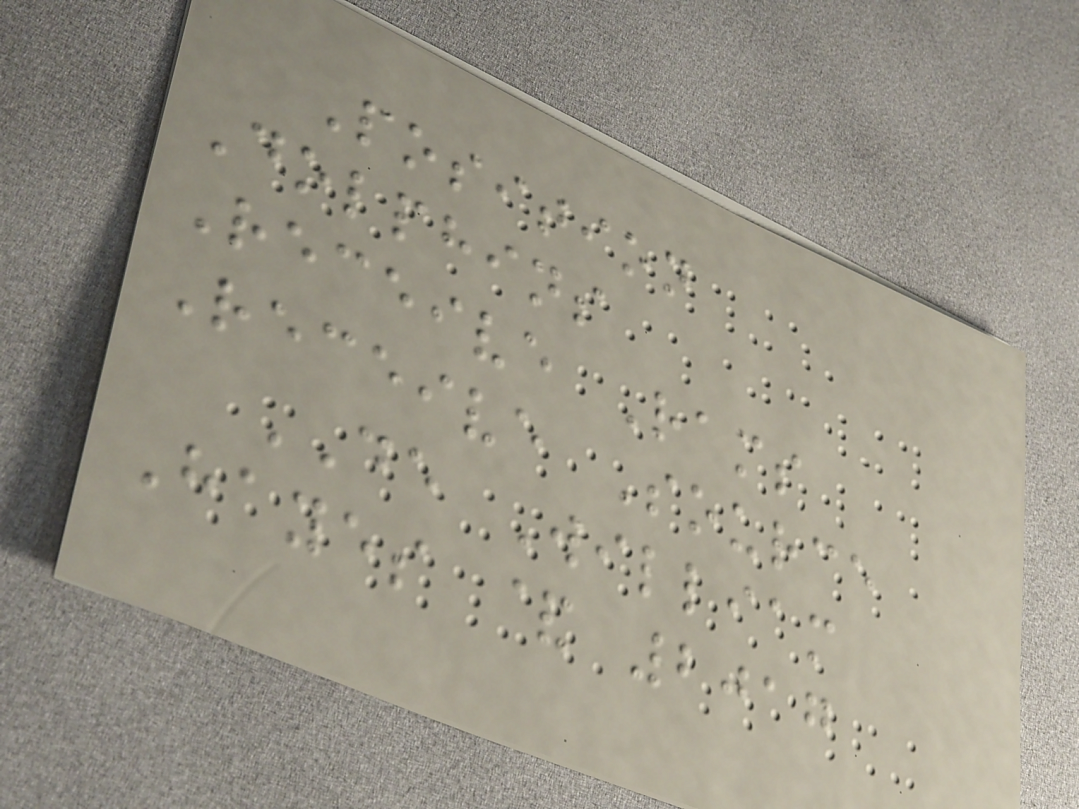Position
Dolphins
Receive Rams
Receive Source
DE William
Hayes & 2017
